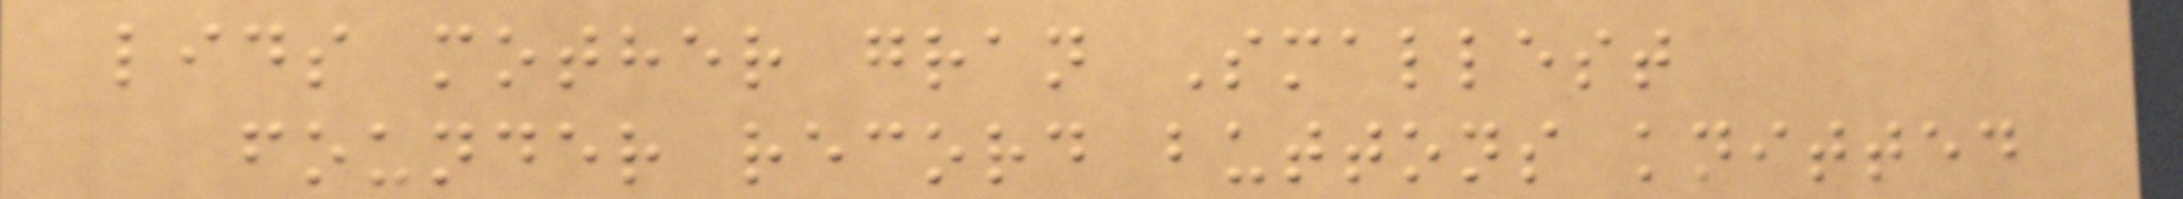lids mother gran Smallest
founder record buttons knitted
